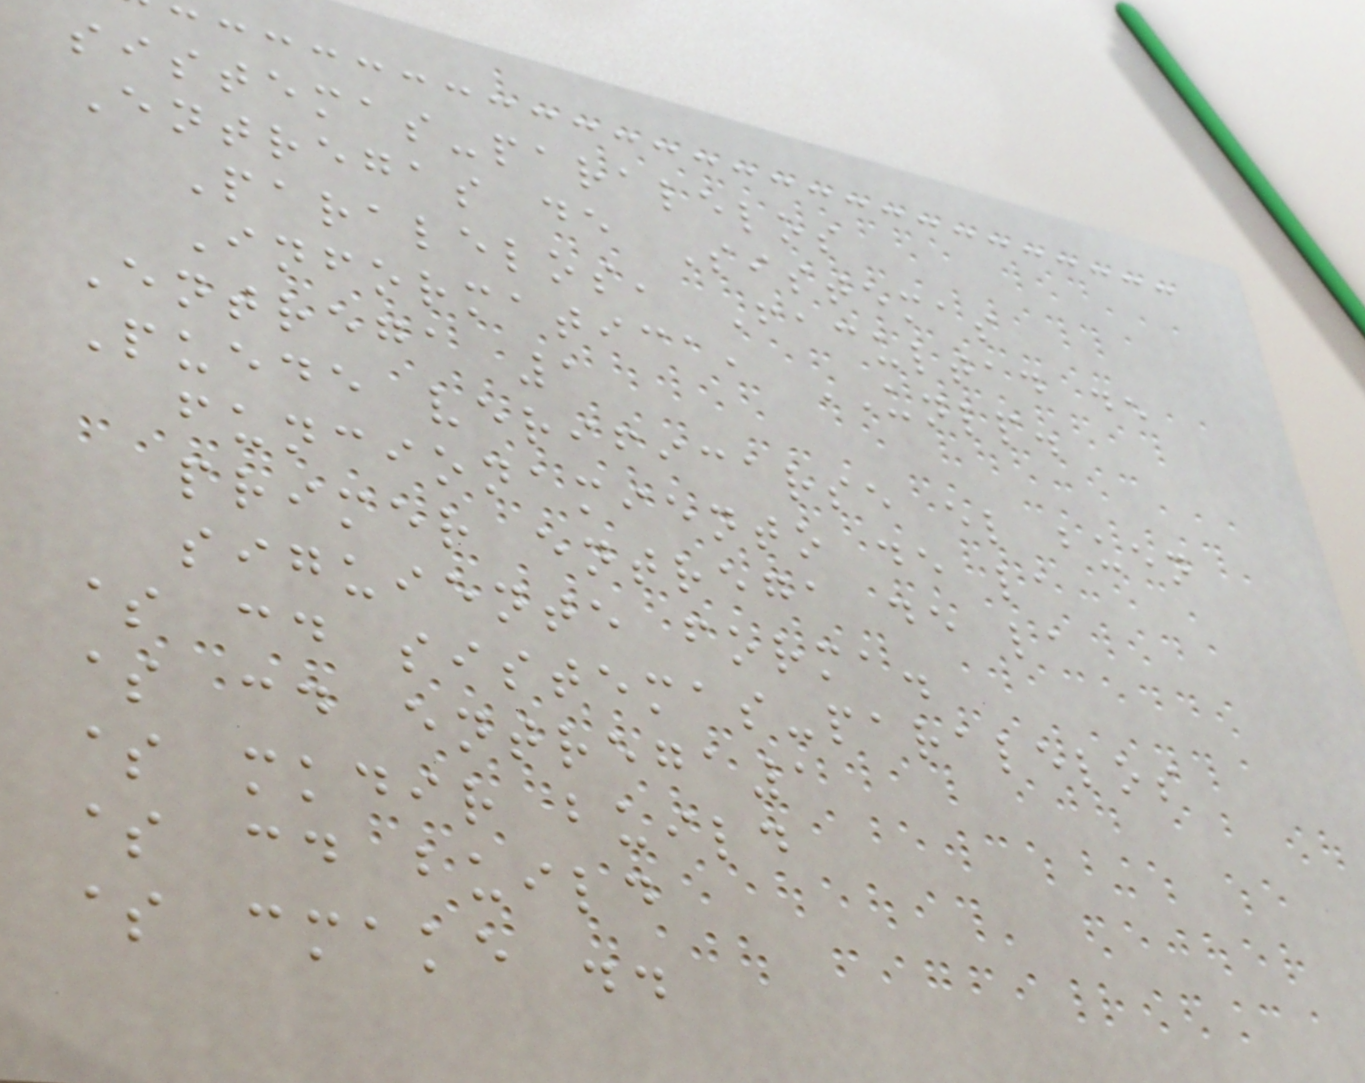sistemas-paralelos
Entregas de Sistemas
Paralelos, Facultad de
Informatica, UNLP.
Entrega 1
Puede verificarse el buen
funcionamiento de la
primer entrega de la
siguiente forma.
$ cd sistemas-paralelos
$ cd entrega1
$ mkdir build
$ cd build
$ cmake ..
